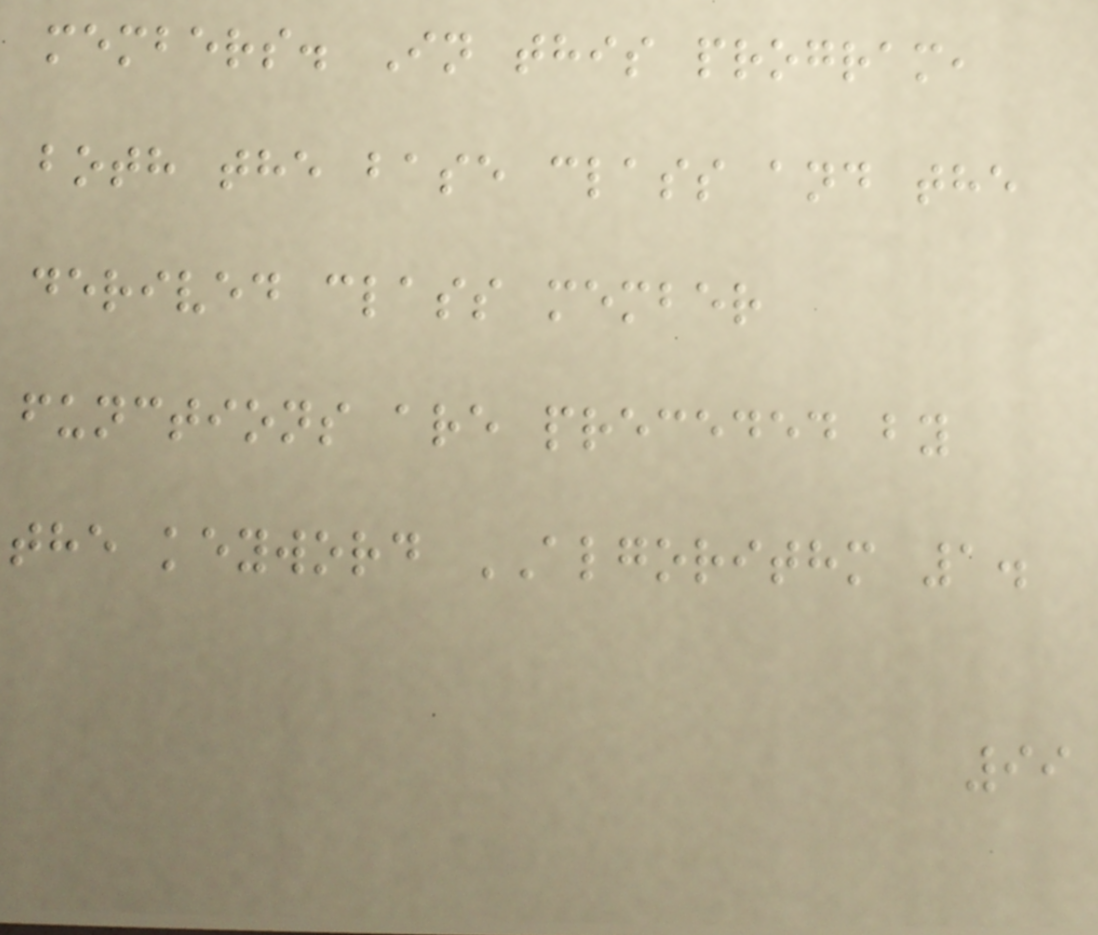members. In this program,
both the base class and the
derived class member
functions are preceded by
the keyword ALGORITHM 1.
99
